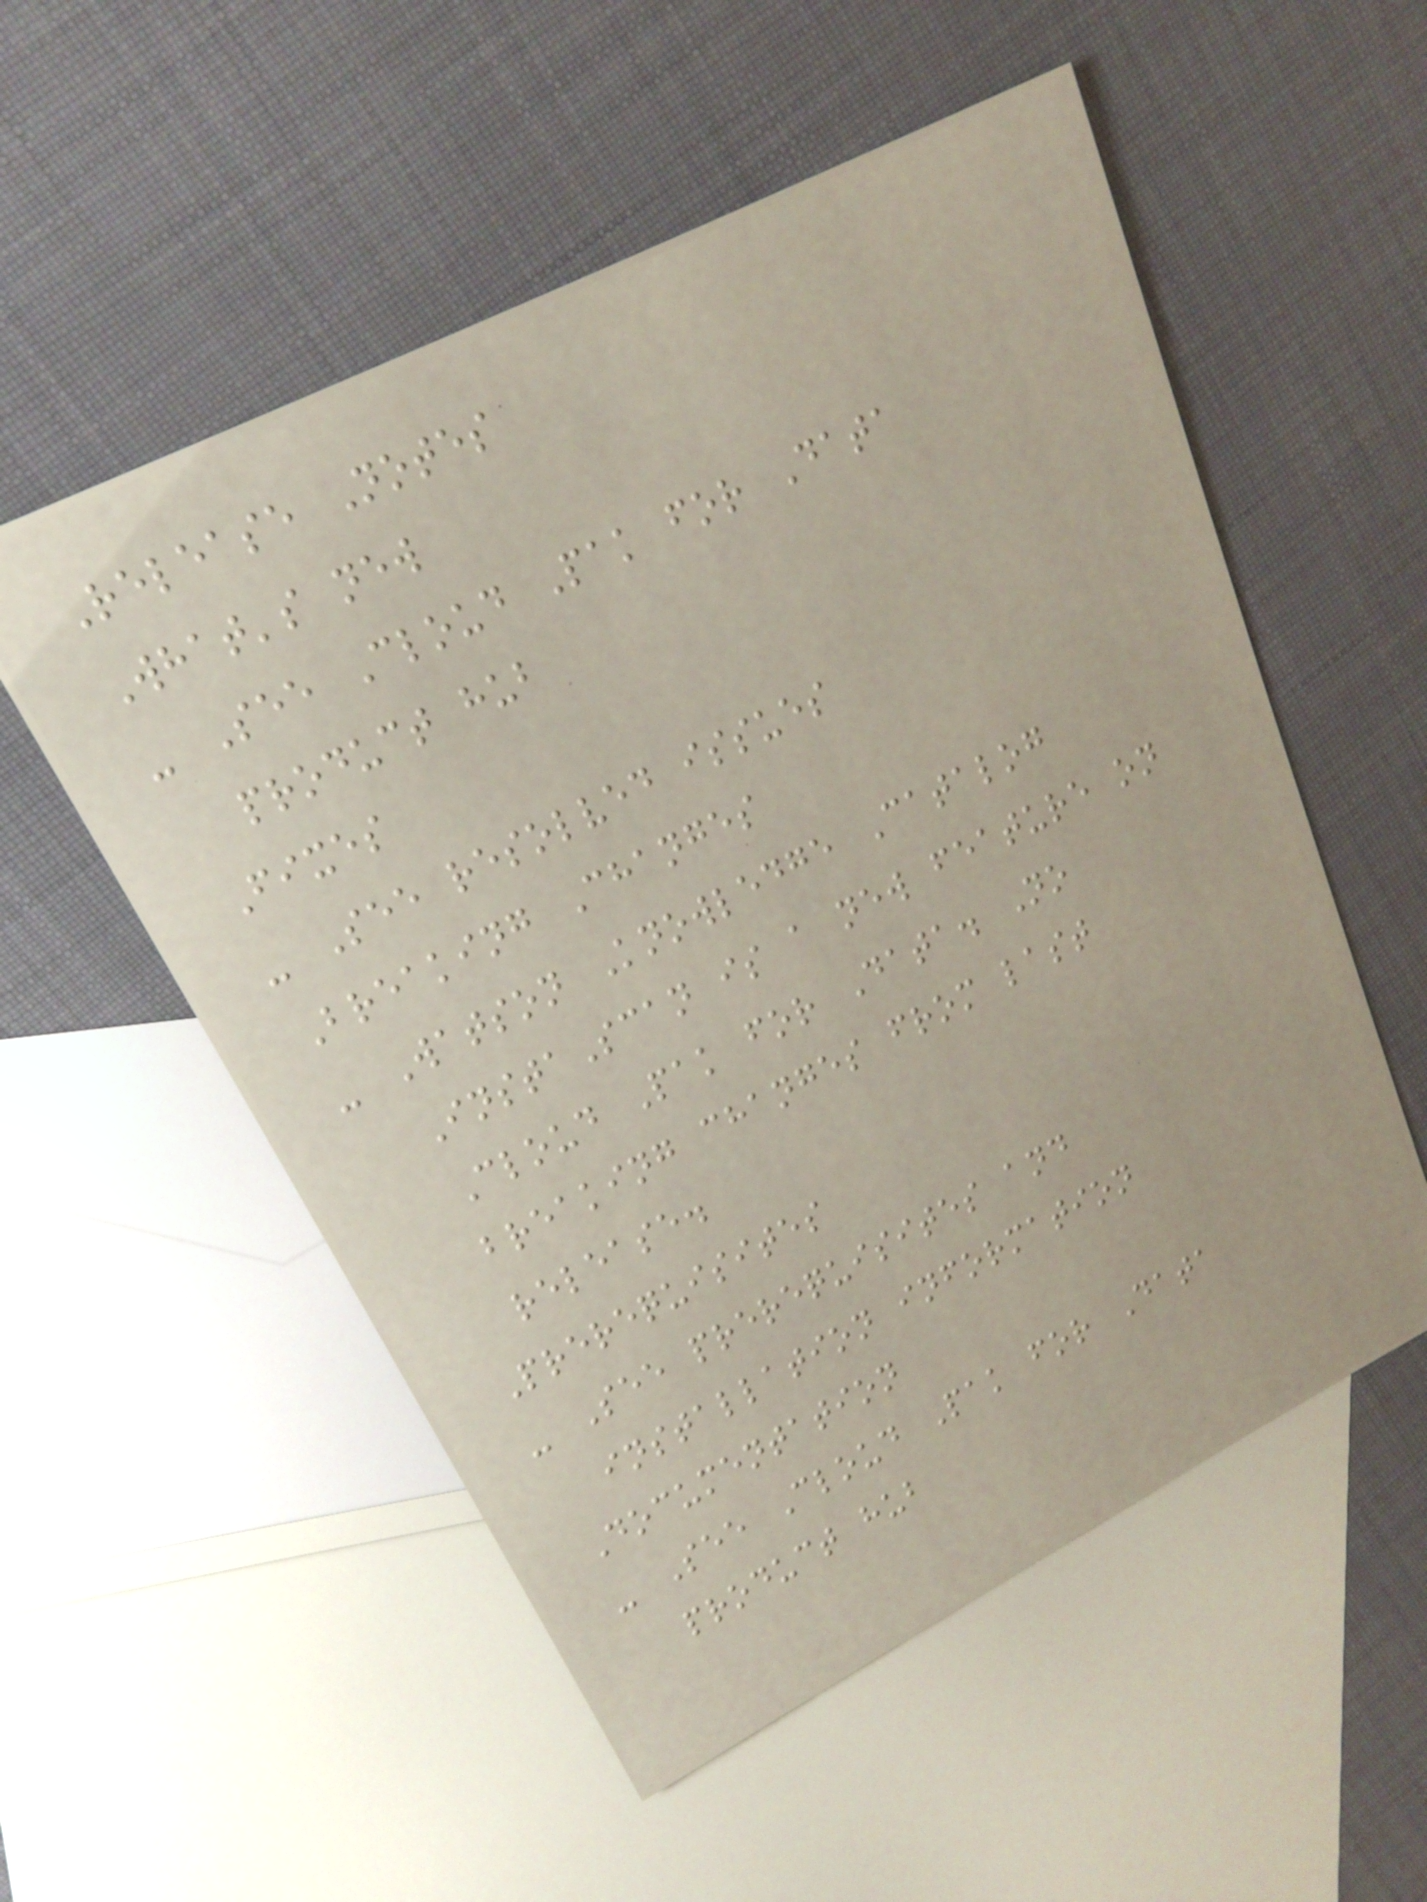Release Notes
What's new
- See Cloud Pak for Data
product hub
Fixes
- See resolved issues
Breaking Changes
- Watson Knowledge Catalog
InstaScan is a new feature on
Cloud Pak for Data. No
breaking changes from last
release.
Prerequisites
- See prerequisites and
installation information
Documentation
- See Cloud Pak for Data
product hub
